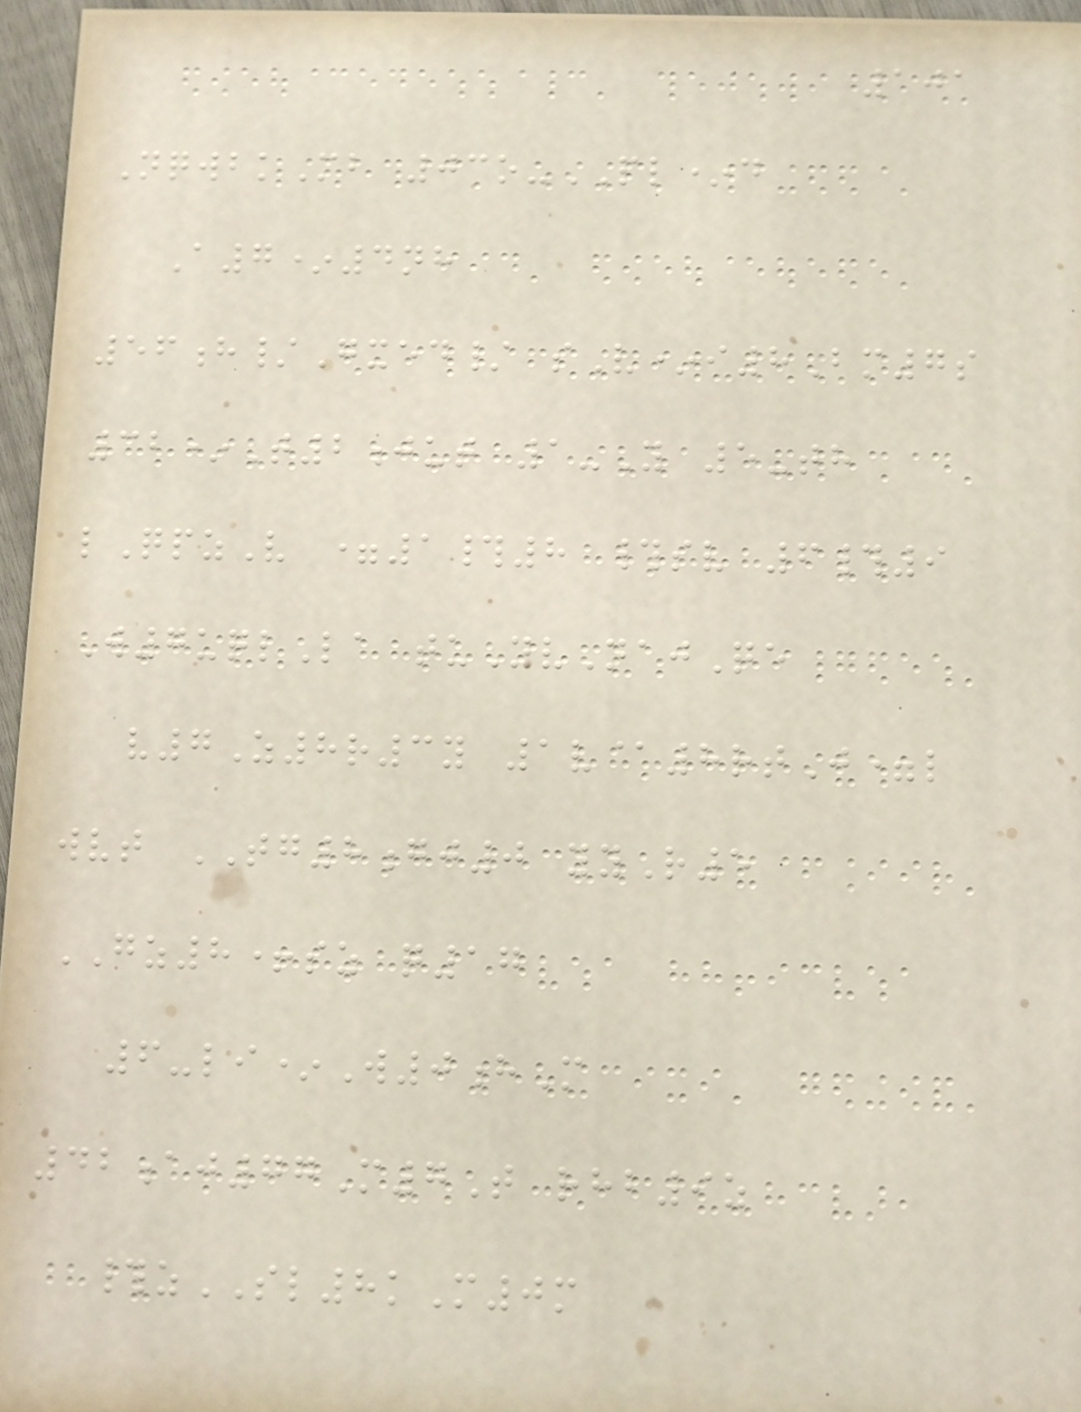101
NqwbkMb 03o-PL*d
A7*4nh
56h/Gxed/ sV*i8Bm7s
32*T2jut 1-Y 5-th
lQpzV =1#8 #sv 6#9
W7uqlLa tuYvNajQe
v7Z8r3y 1v@8rtJ=l
wvt TG8gj0 yyR5
GZ8+sz q17
6-li*W0hM
42aj77M7T rhb9z
#zSL8kM0m
